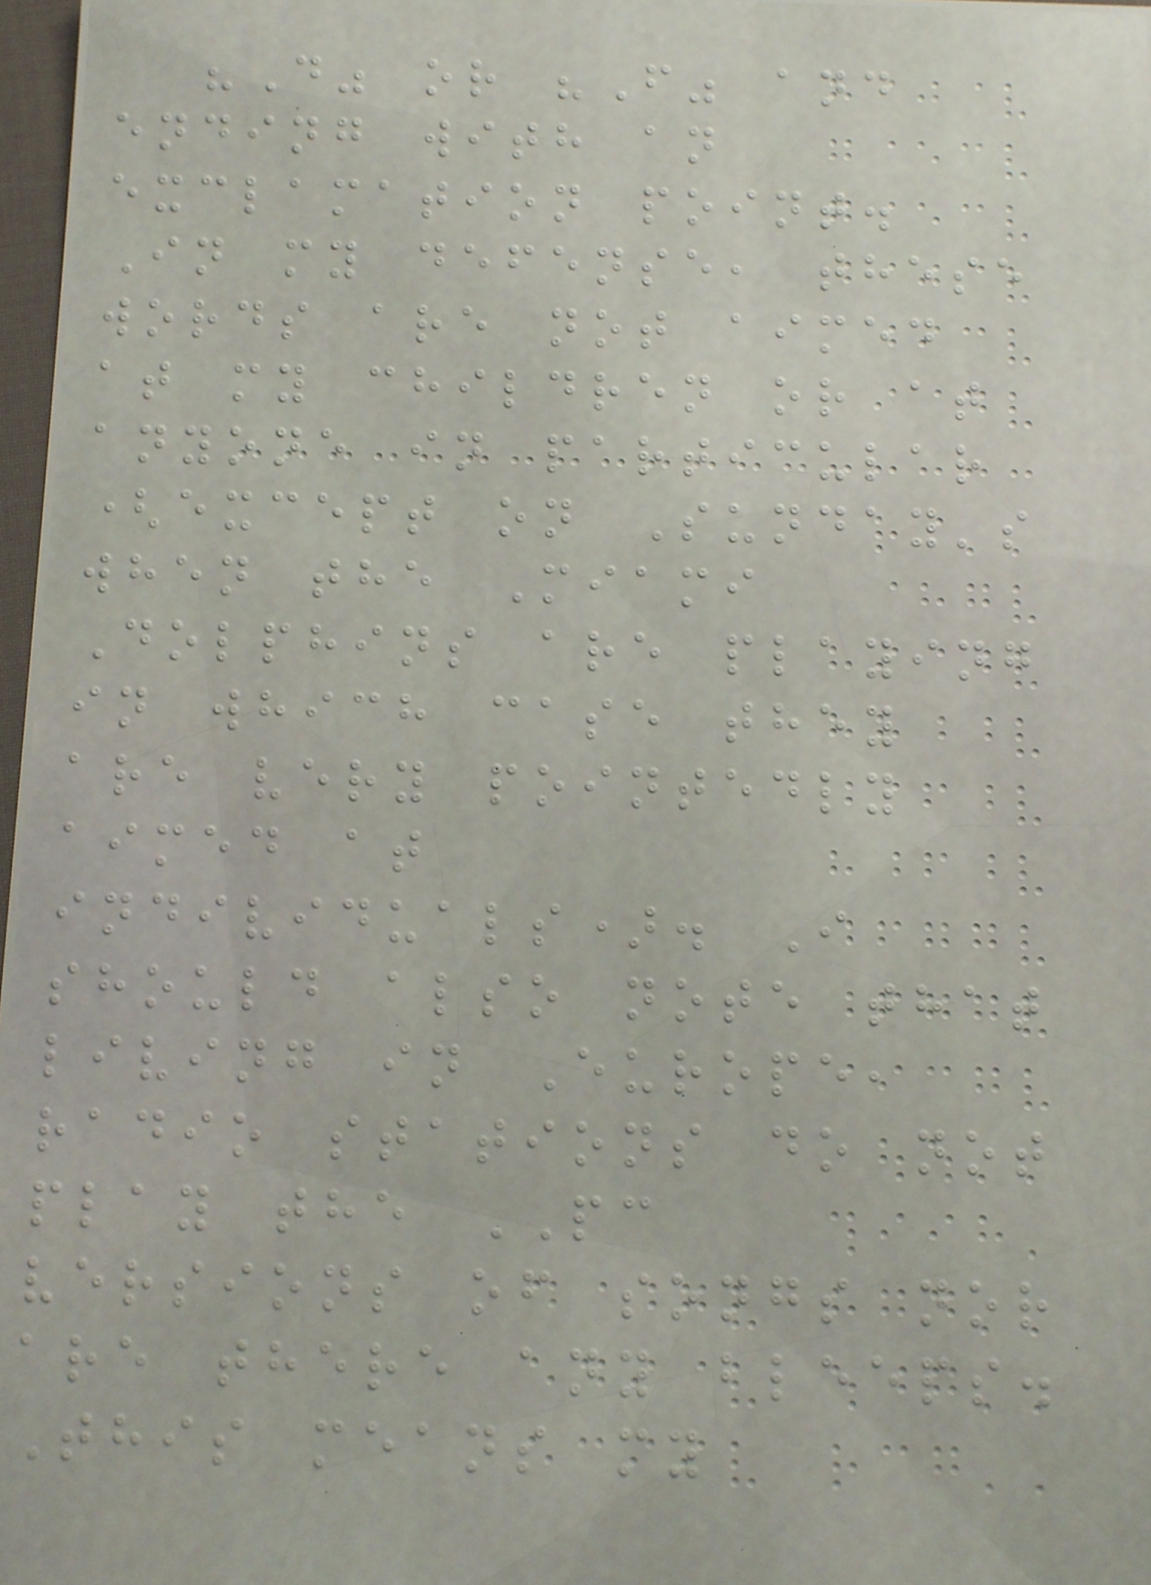"D" or "F" and
ending with an
exclamation point.
In my defense, these
words are not aimed
at my children or at
anyone in particular
(except on Sunday's
when the Miami
Dolphins are playing
in which case they
are very pointedly
aimed at
individuals). I
should also note that
living in Europe,
radio stations do not
play the PC
versions of songs nor
are there any bleeps.
This means my
